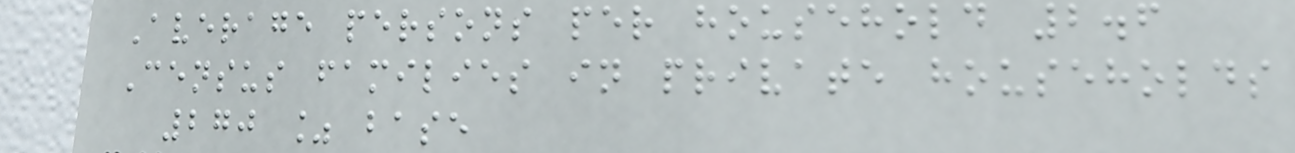Average persons per household 2.6
Census families in private households
270 % base
